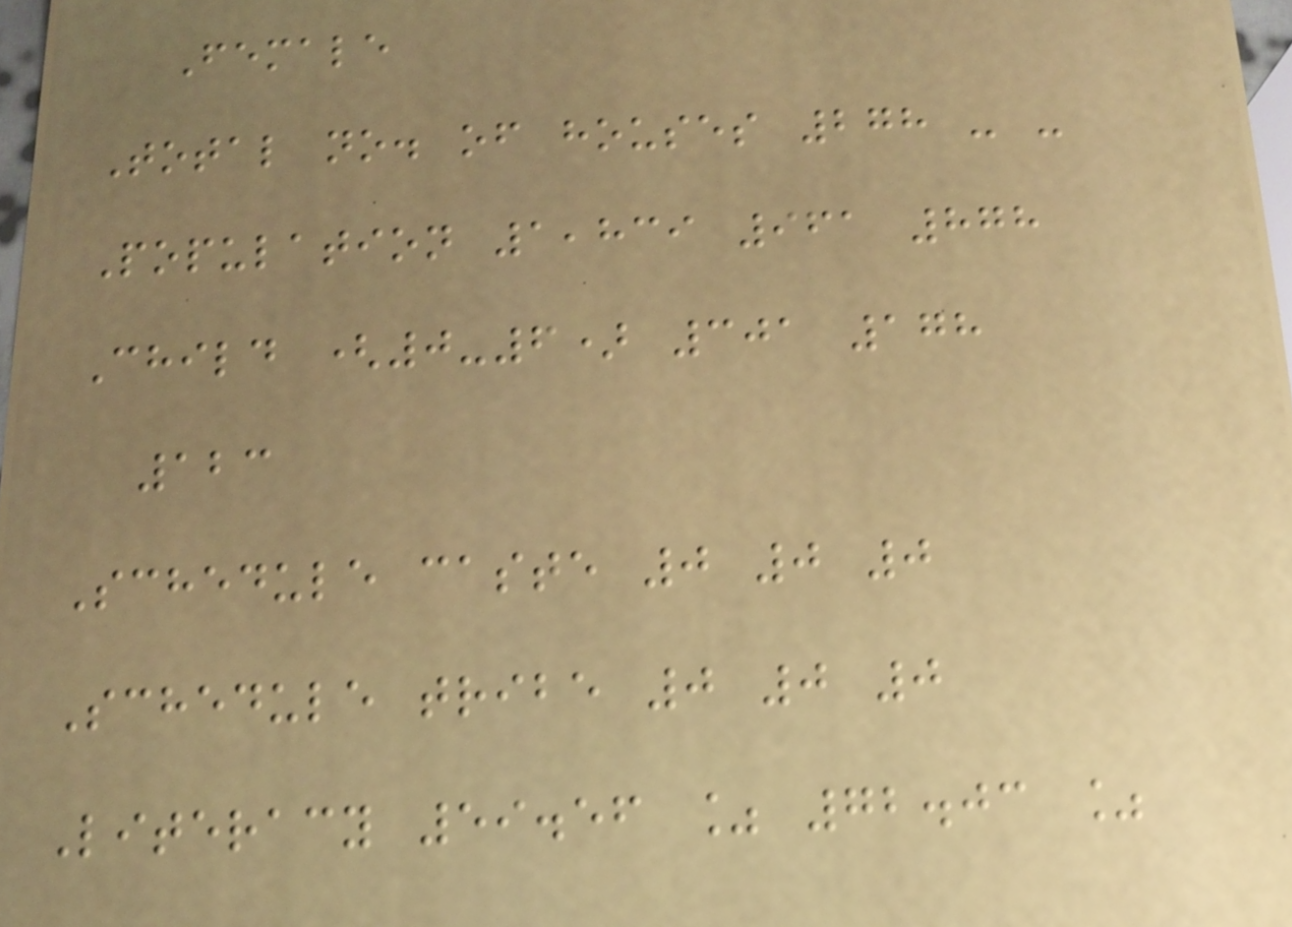Female
Total no. of houses 278 - -
Population 1,839 961 878
Child (0-6) 301 178
123
Schedule caste 0 0 0
Schedule tribe 0 0 0
Literacy 59.56 % 72.03 %
